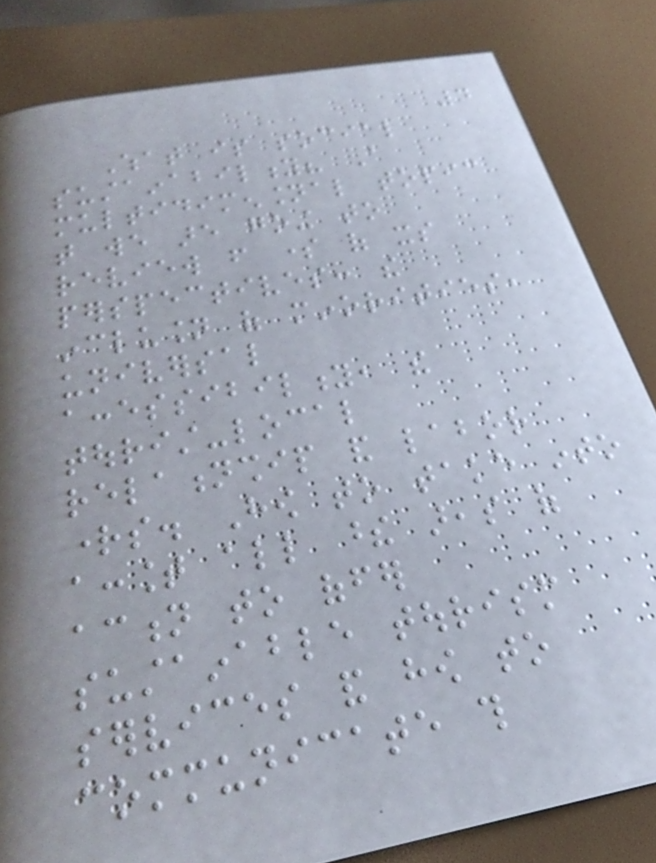4
What is social
sustainability? A
multidimensional topic
that we are going to
review from some of its
perspectives: the
inclusion of minorities,
universal
accessibility, the
tourist-local
relationship and labor
rights. How to take into
account all these areas of
action to offer
sustainable tourism
services and how to
communicate this
